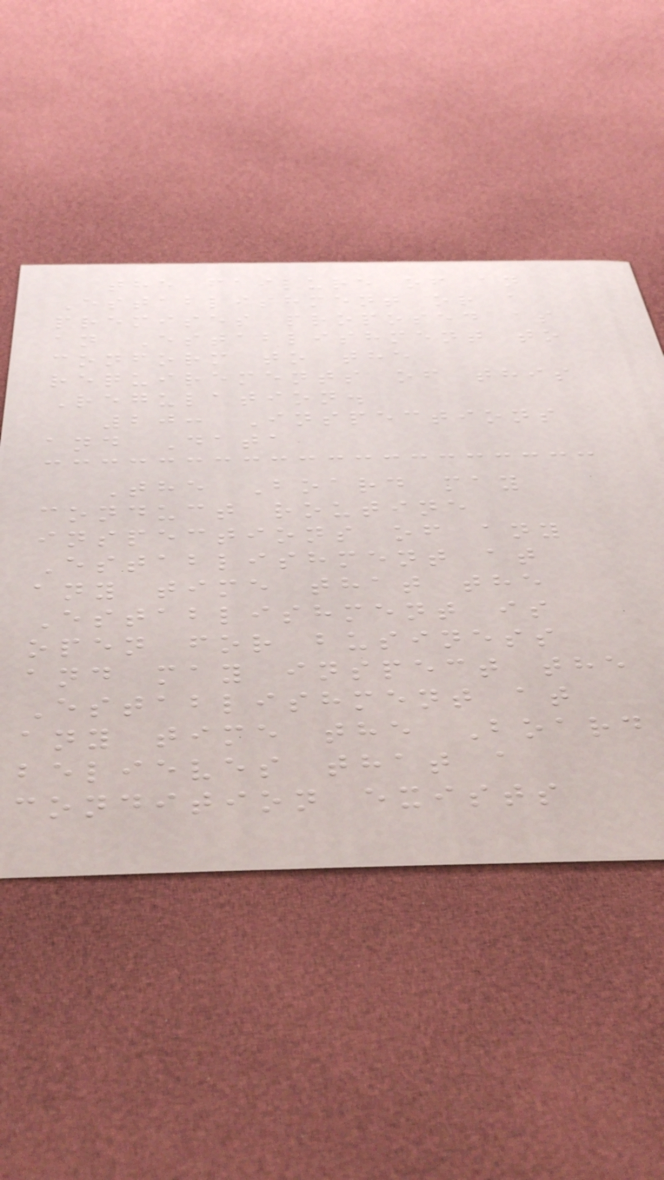the failure of an
Establishment or a
premises proposed as
an Establishment to
conform to the
requirements of this
Regulation.
20: Inspections
and Data
The Board may
conduct routine
inspections of any
Establishment at
any time that the
Establishment is
open for business
and may inspect the
Establishment at
any time the Board
believes that a
condition exists
